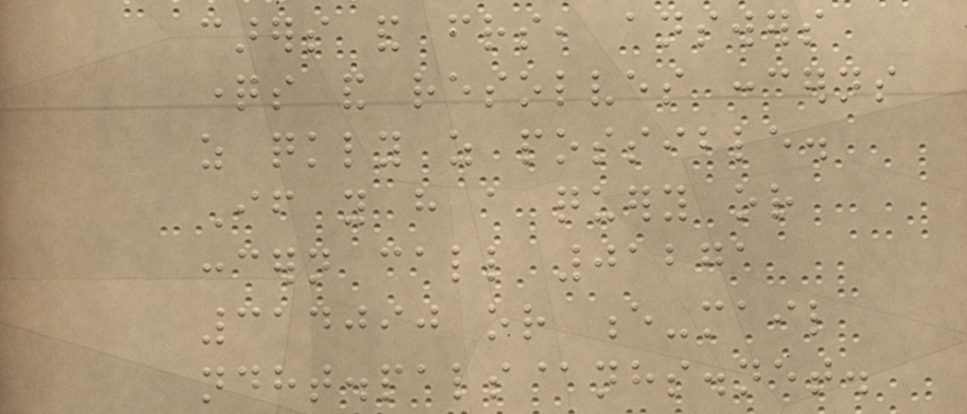carers and friends, answers
questions and resolves concerns
as quickly as possible.
If you have a query or
concern call 01271
314090 or e-mail
ndht.pals@nhs.net.
